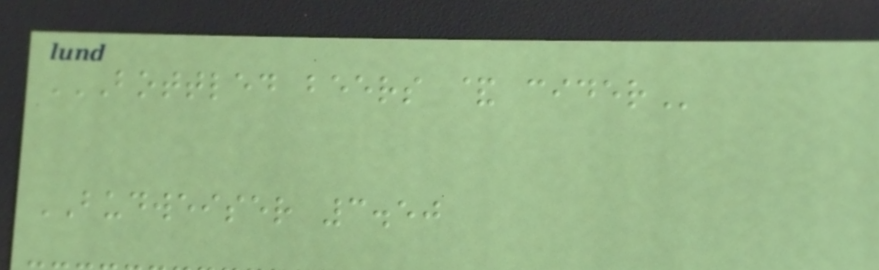BOTTLED BEERS & CIDER
BUDWEISER 3.50
